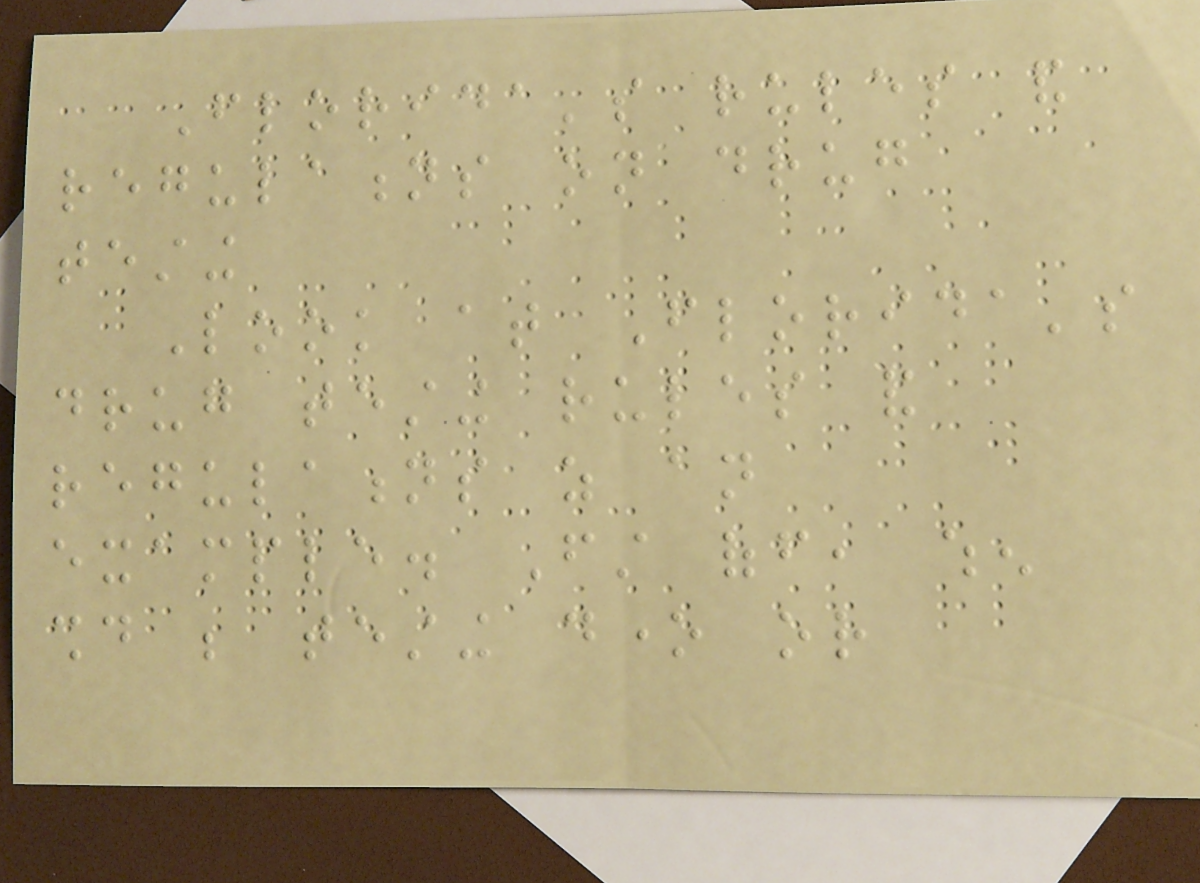Florida's rules and
regulations on drug
testing
Look at Florida's
drug testing rules and
regulations as an
example. First off, when
should be testing done or
